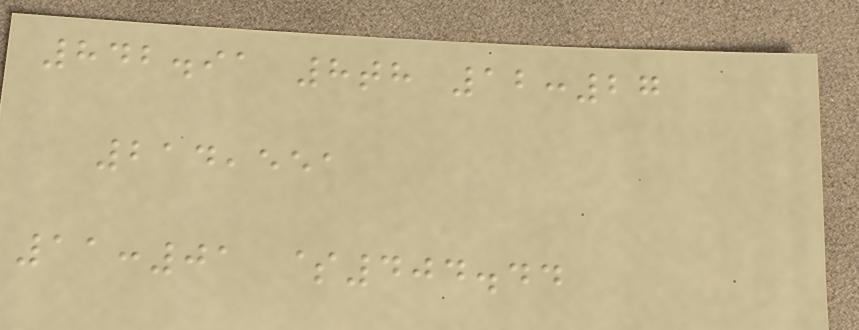842.91 8th 12:27
214,551
11:01 $404.44
